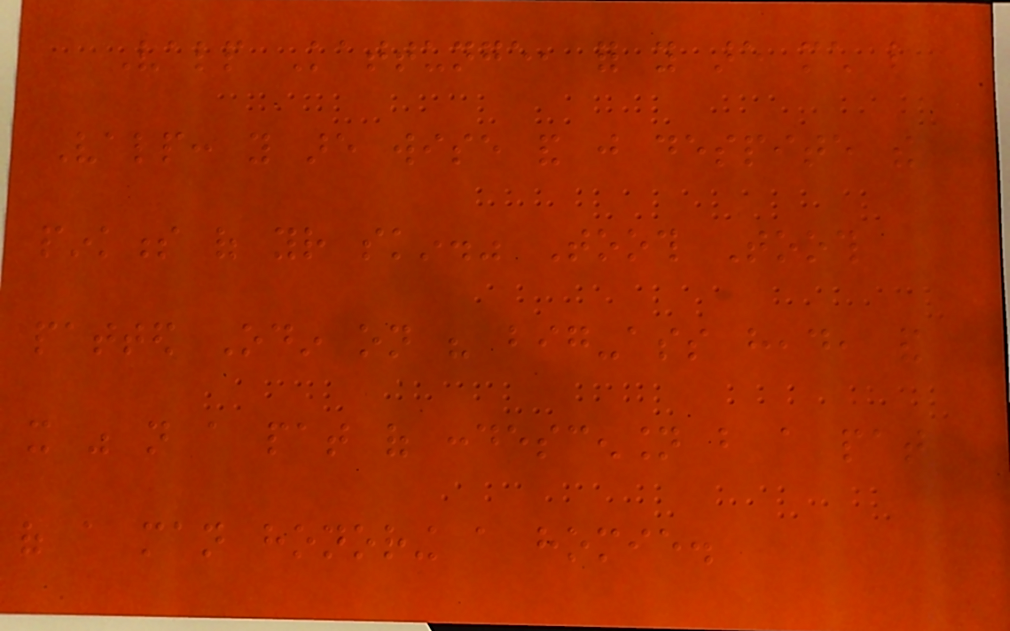Valp Kattunge, for you are much like
Valp: you are wise and just despite the
pinkness of your skin." Tooth Tooth
patted Odin on his big-ass head, and
it was not a pat of condescension but a pat
of a man honoring a homie.
